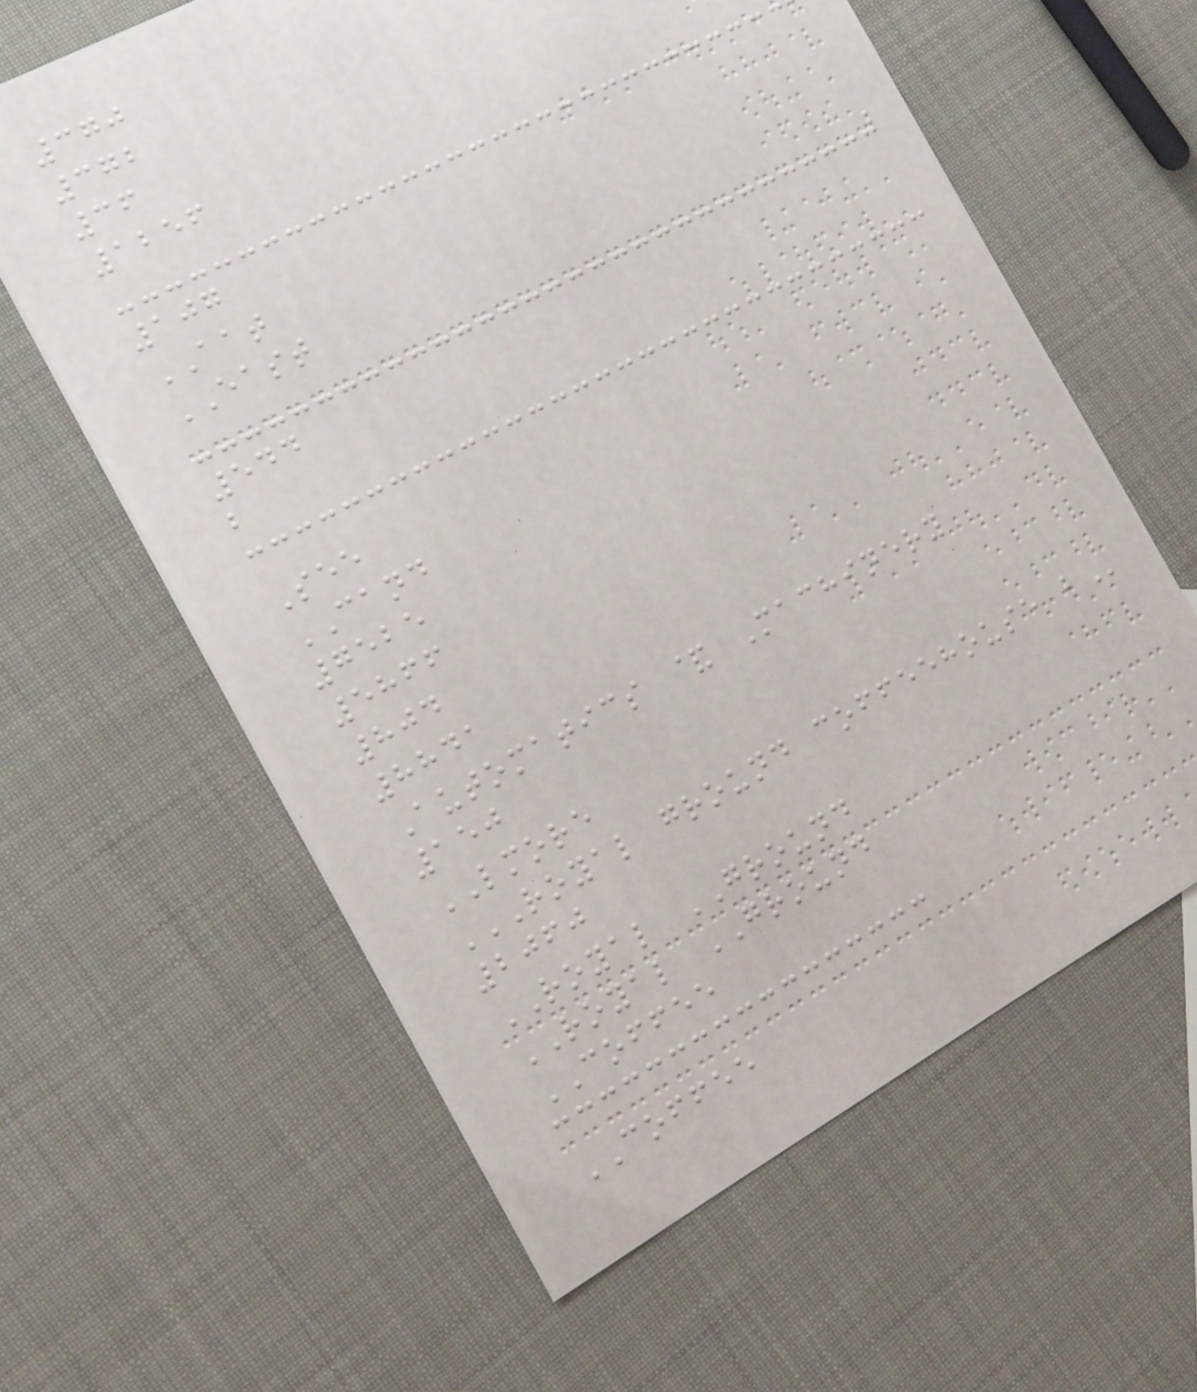370
372
36
1256
107
AAT
EAST
544
b
See
CAND
7525
5866
804
8841
Automatics & Machinery
150
LMORE
ROYAL GROUND COFFEEHOUSE B
2060
ROYAL GROUND
ROYAL GROUND
COFFEE
COFFEE
